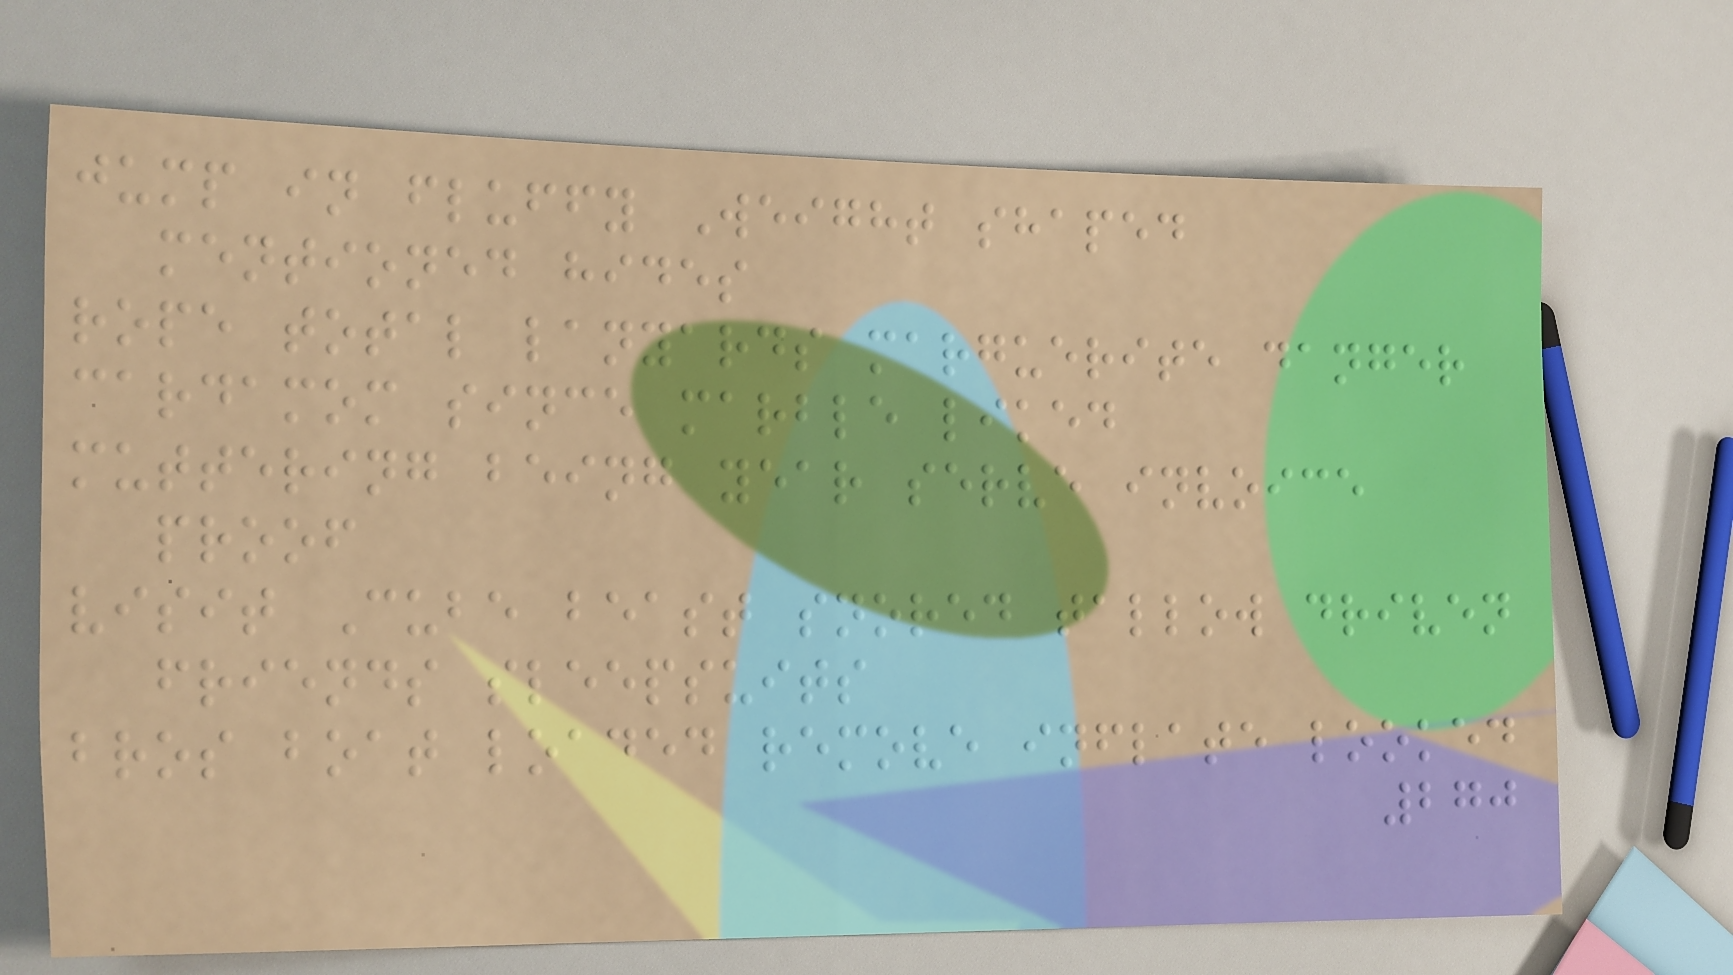jump in fluffy Weight shaped
mentioned hides
rope total lanyards marguerite danger
cardamom since marble liked
muttering being year serve invoice
proof
visit Cube beast snored tallow driven
friends sleepsuits
bros boat loaded remove inflate looked
270
